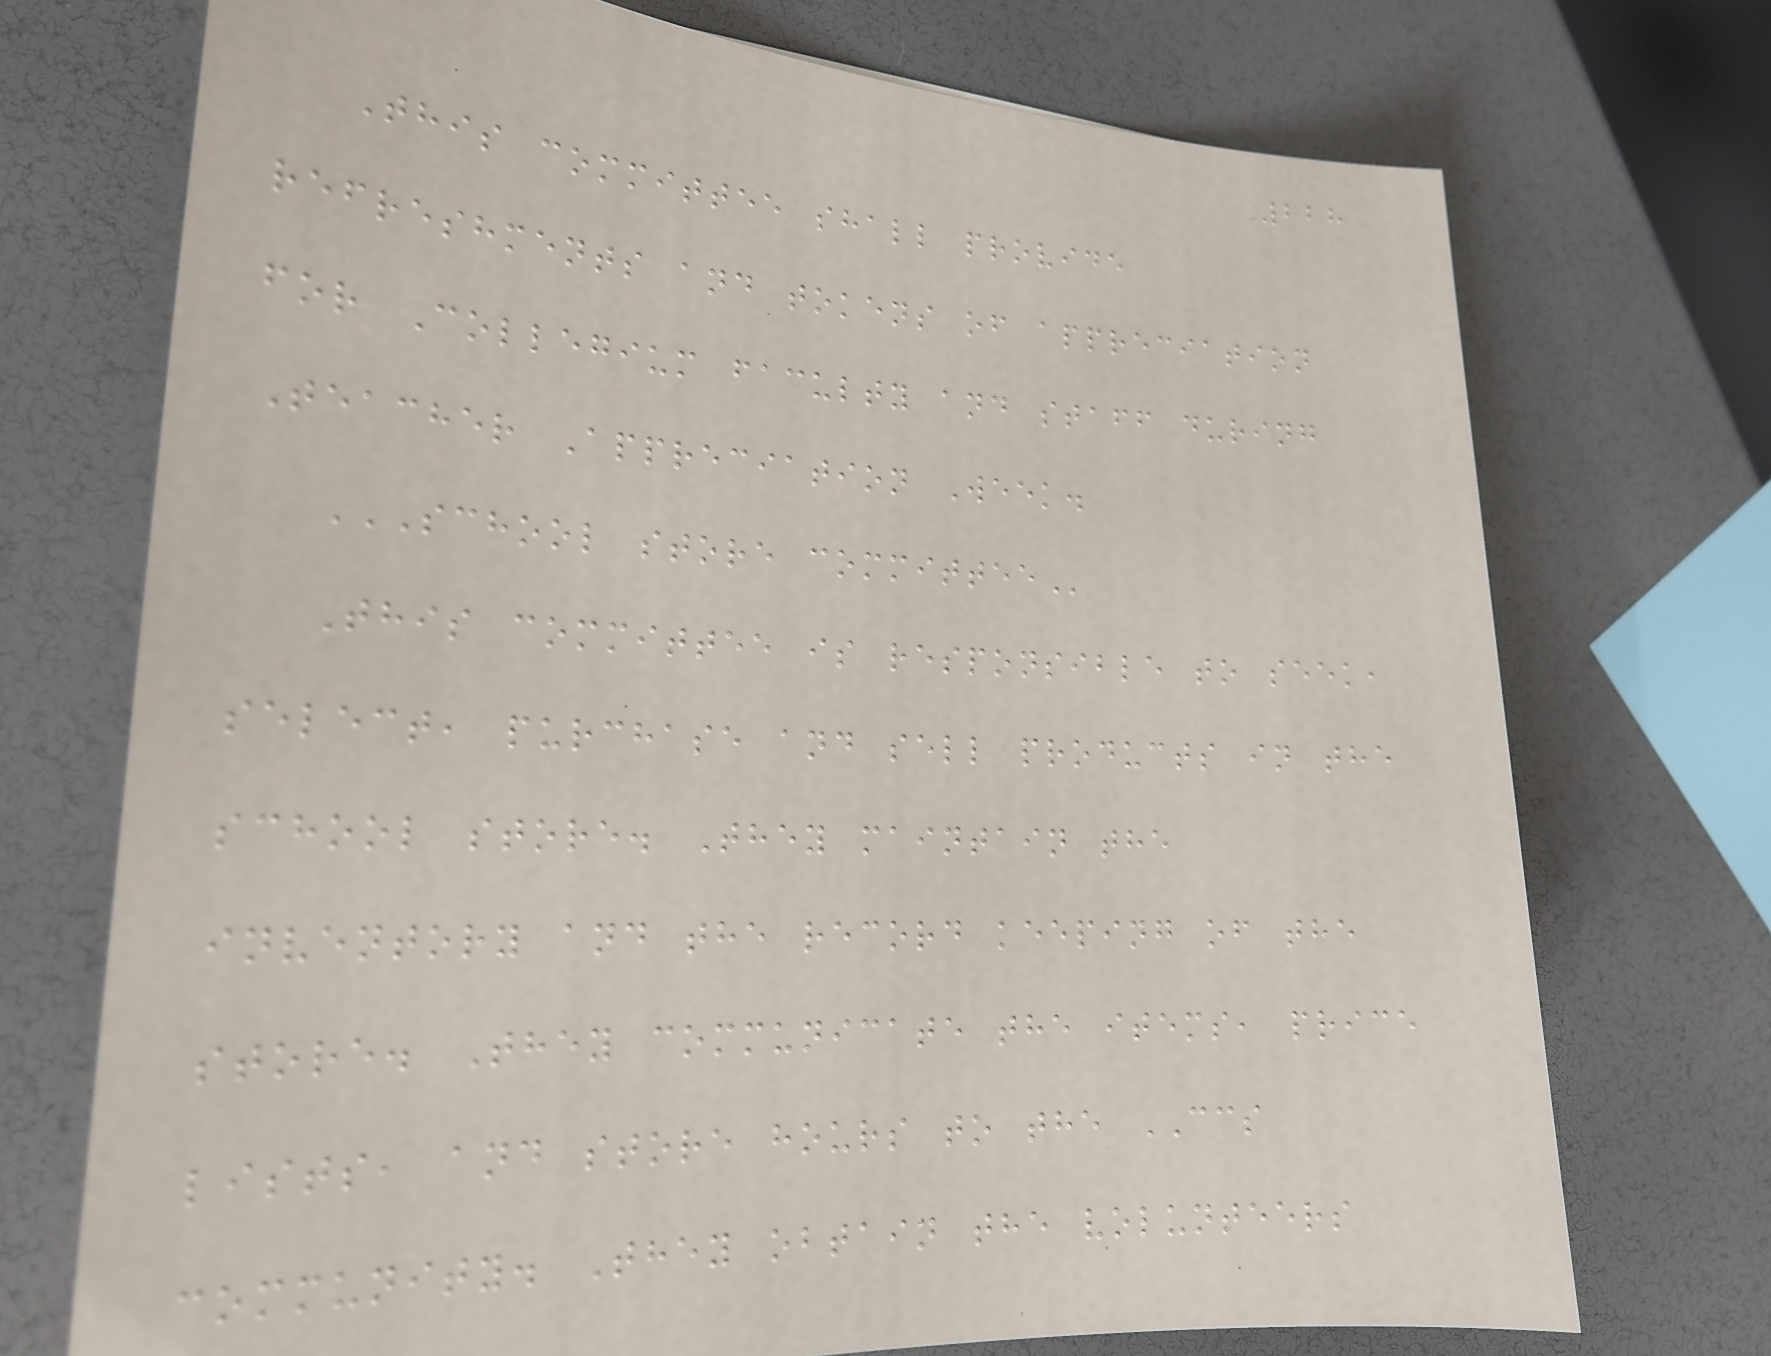228
This committee shall provide
refreshments and tokens of appreciation
for Collegium faculty and staff during
Teacher Appreciation Week.
SCHOOL STORE COMMITTEE
This committee is responsible to seek,
select, purchase and sell products in the
school store. They maintain the
inventory and the record keeping of the
store. They communicate the items, price
lists, and store hours to the CCS
community. They obtain the volunteers
